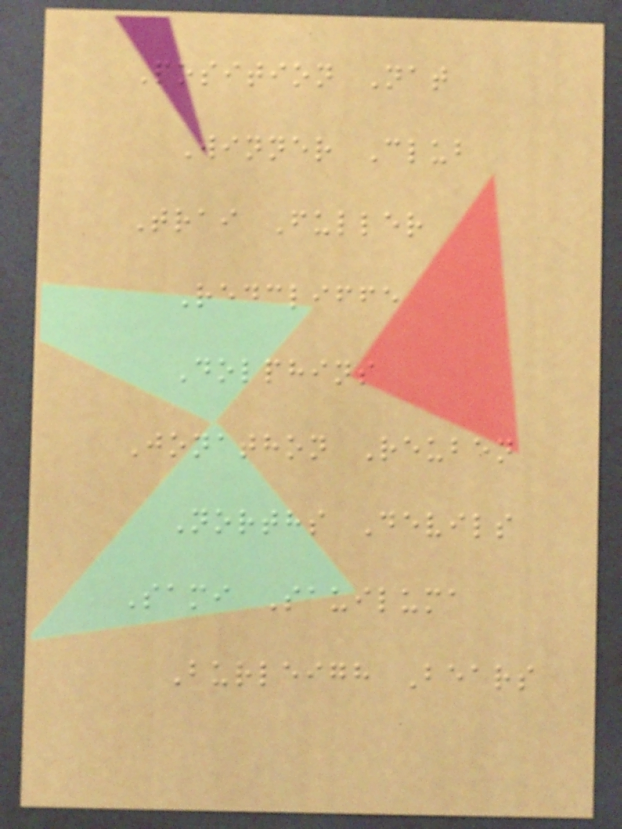Position Nat
Winner Club
Trai Fuller
Redcliffe
Dolphins
Jonathon Reuben
Norths Devils
Sami Sauiluma
Burleigh Bears
